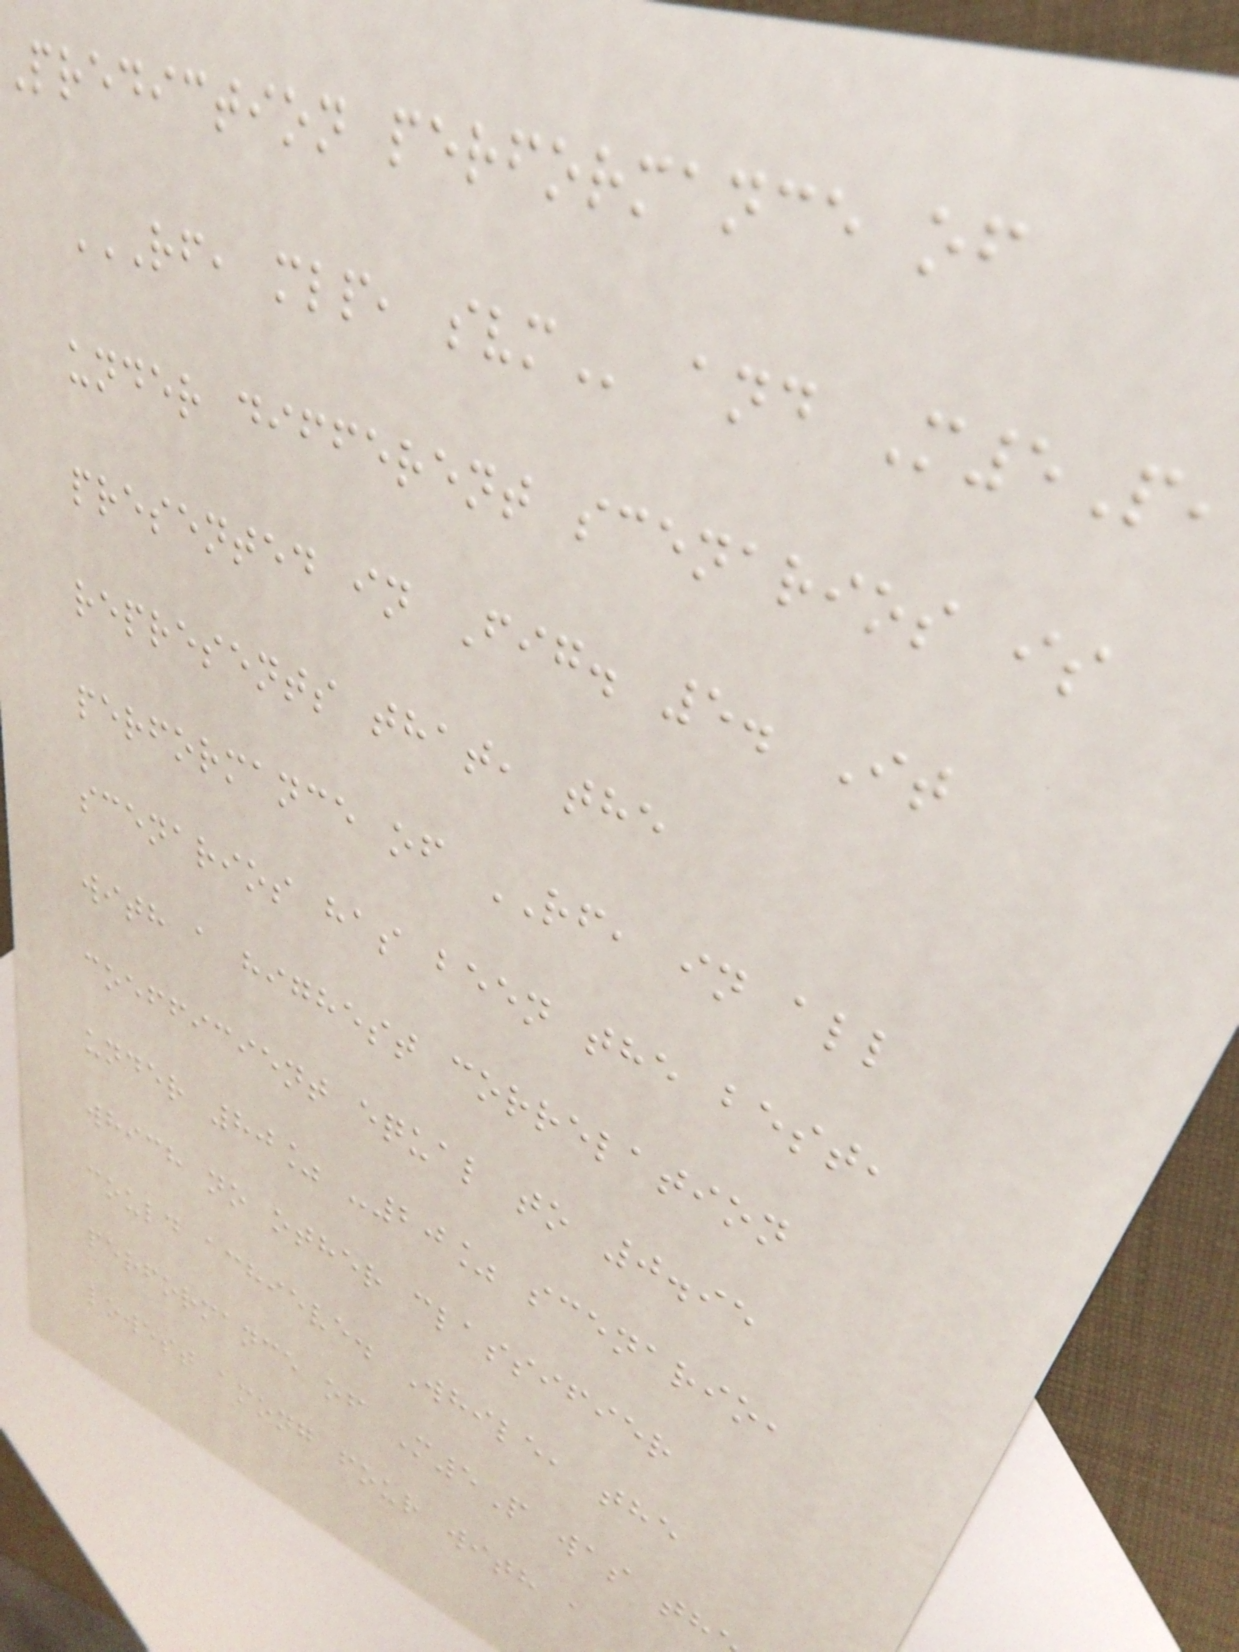Prediction performance of
RF, MLP, SVM and M5P
under different scenarios is
presented in Fig. 5. It
represents that, the
performance of RF, in all
scenarios has been the best,
with a highest correlation
coefficient equal to 0.95
under 80% -20% scenario,
which no other classifier
could achieve. While, the
performance of M5P was th
lowest among four with a
